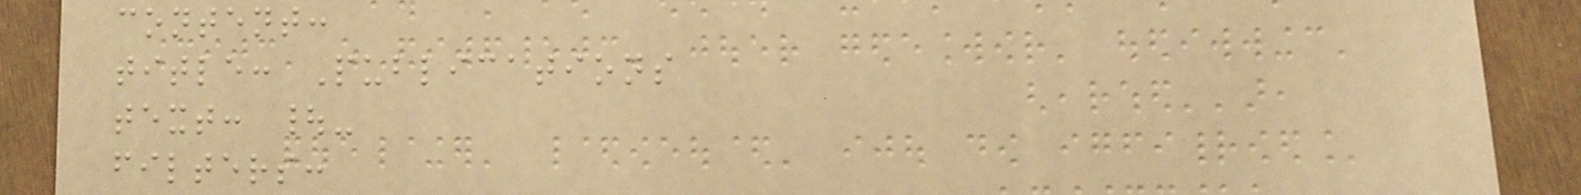content:
title: Publications
text: |-
filters:
